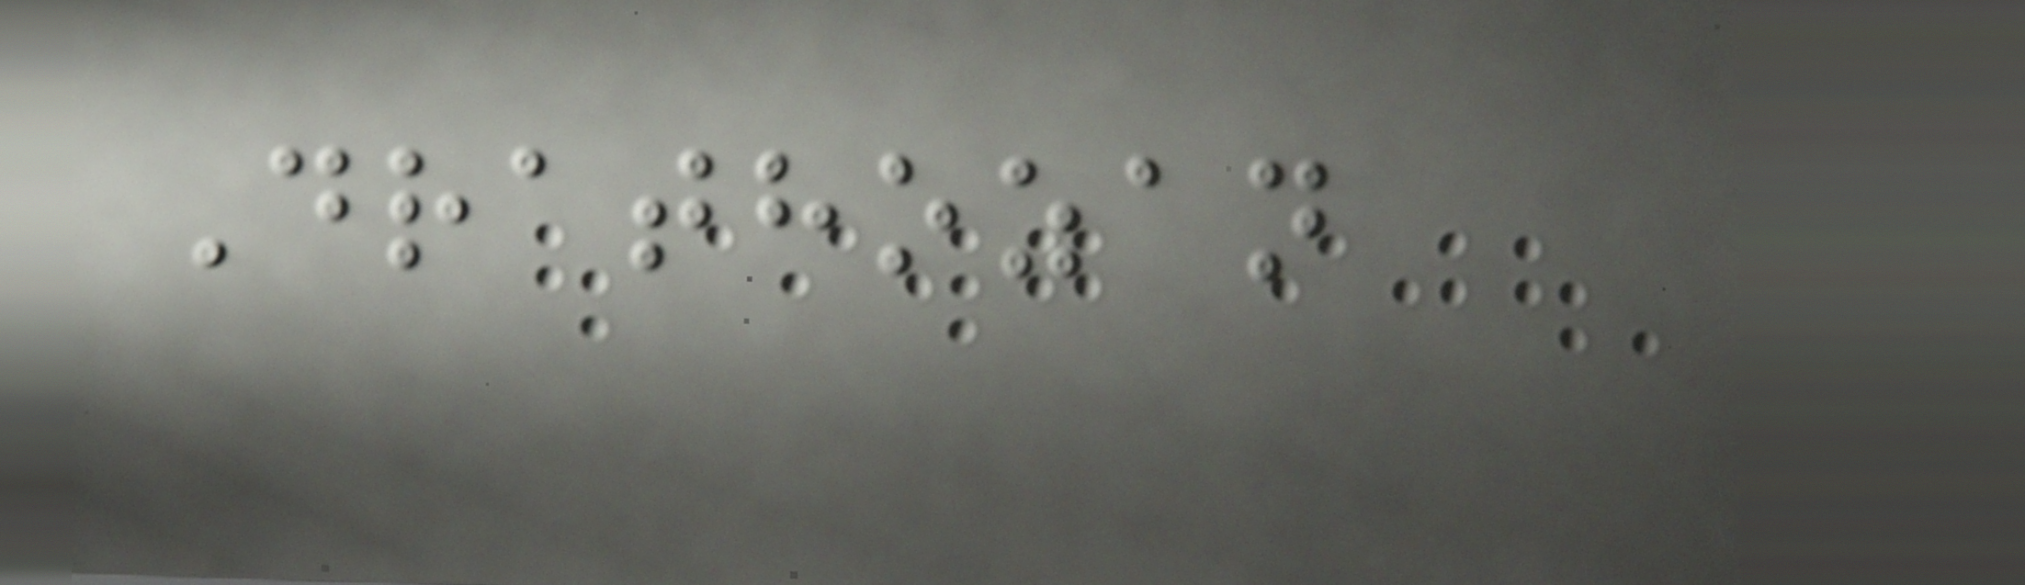Drathozan
